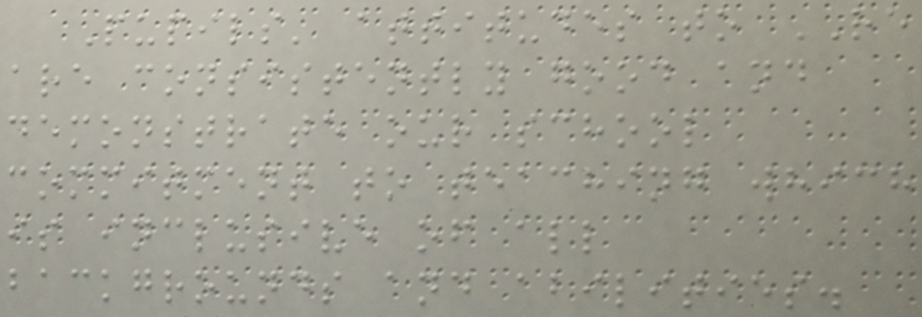Pupils' attitudes to RE
are consistently good and
demonstrate our school
commitment to teaching which
is inclusive of all
backgrounds and abilities.
